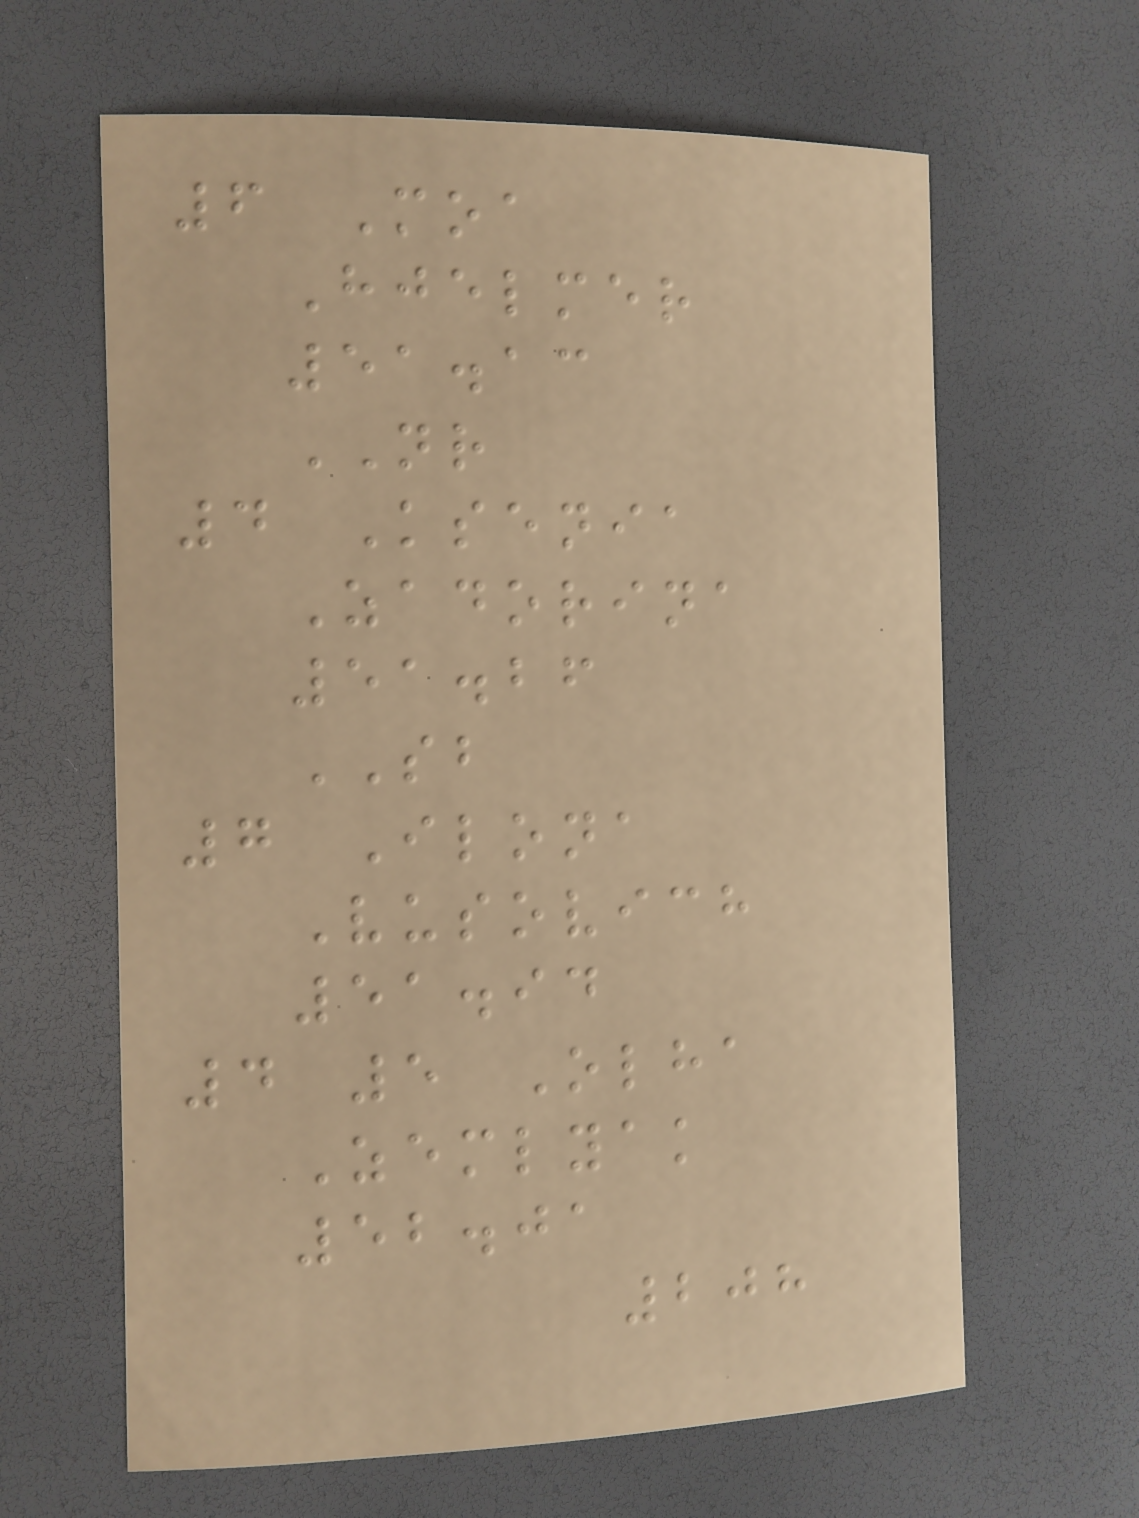6 Moa
Hjelmer
51.13
NR
4 Ksenia
Zadorina
51.26
SB
7 Ilona
Vusovich
51.94
4 5 Olha
Zemlyak
52.01
208
